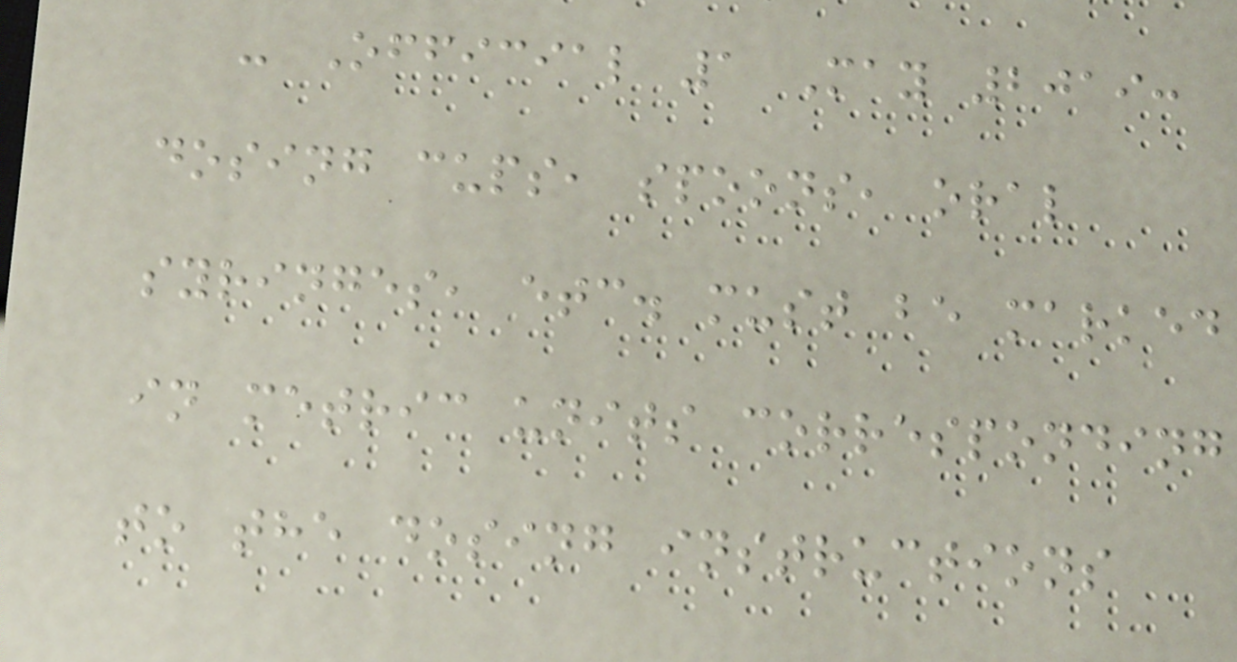- Official 1 May 2019:
dosing cups, spoons, oral
syringes, etc. must be marked
in metric units corresponding
to the dosing instructions
